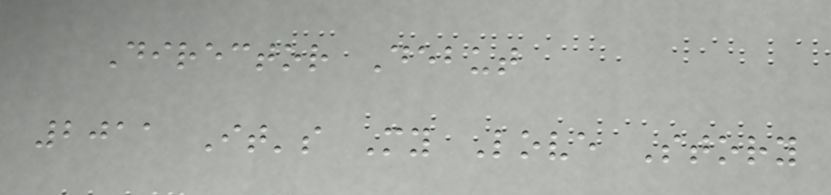Director Debut
2011 It's My Love Story
